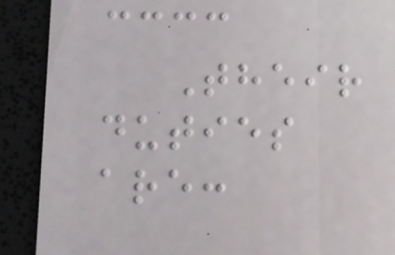Their
duties
are:
